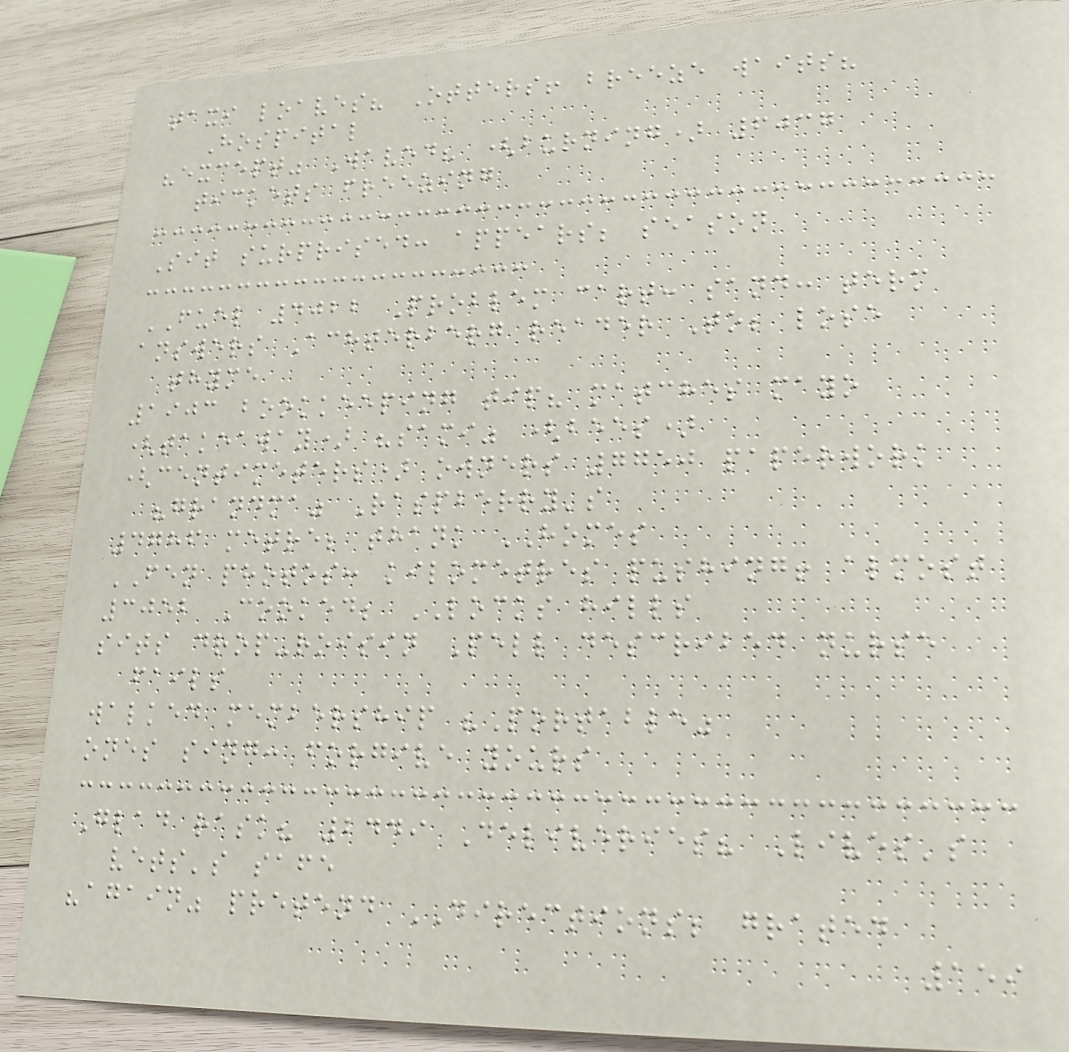taxi loaves? Otters! breeze waits?
Hospital
"except" Waved? (burning) 6037
tickets freezing
Sit surprised: appears; season
FUEL 4022 Problem cart: sand: term
answers Achterberg reader To; lose
thyme
1903 bookkeeping tip? matches mayo
(takeaway) "sami" (bees)
(centimeters) owners 7750 paperwork
"grandma" Raspberry's
4786 metre; thank HOMES
FEN photos: kilometres pushing! almost
3052 Cooked; LOCKS hills
sits drop-roisin Pell described nurse
fails
walked membership "Portable"
ones sing: forgive yours
Glad rask? 2449 Deliveries? Lives's
vets's safe
"again" pretend DIRECTIONS; grated
159
